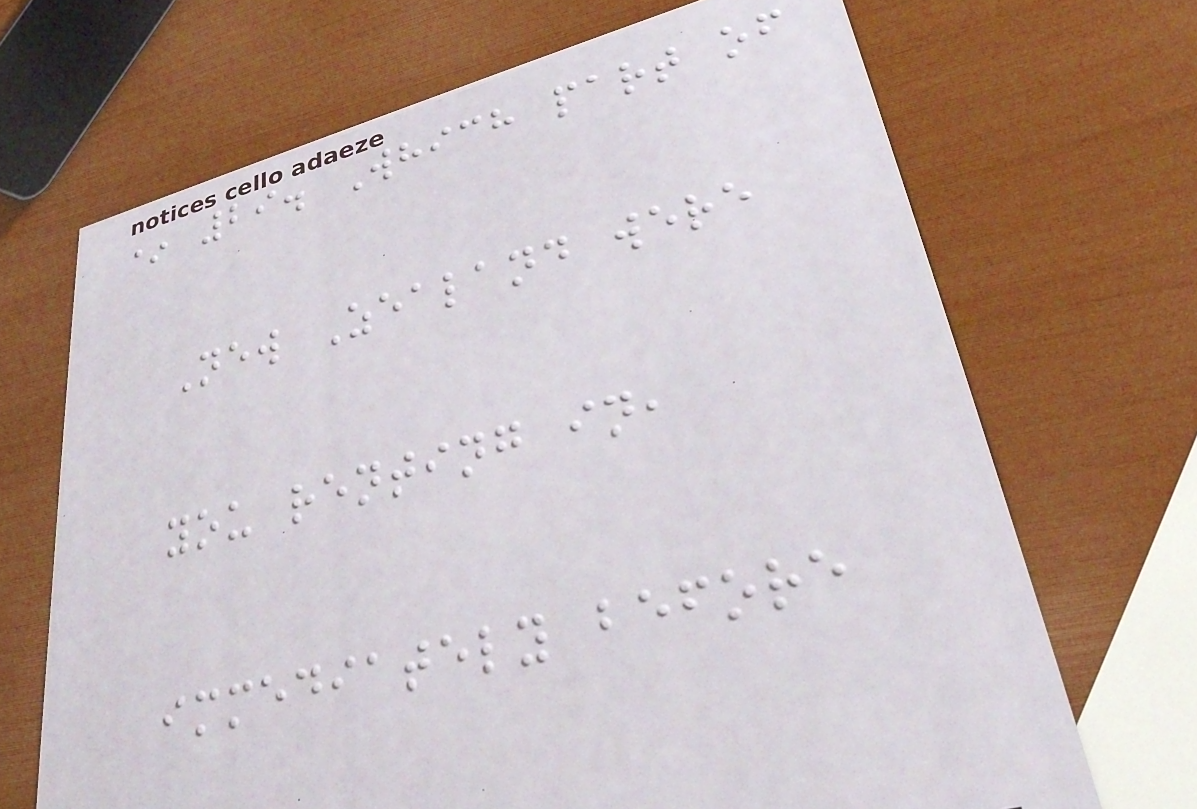* 29. Which part of
New Zealand were
you renting in,
immediately before
